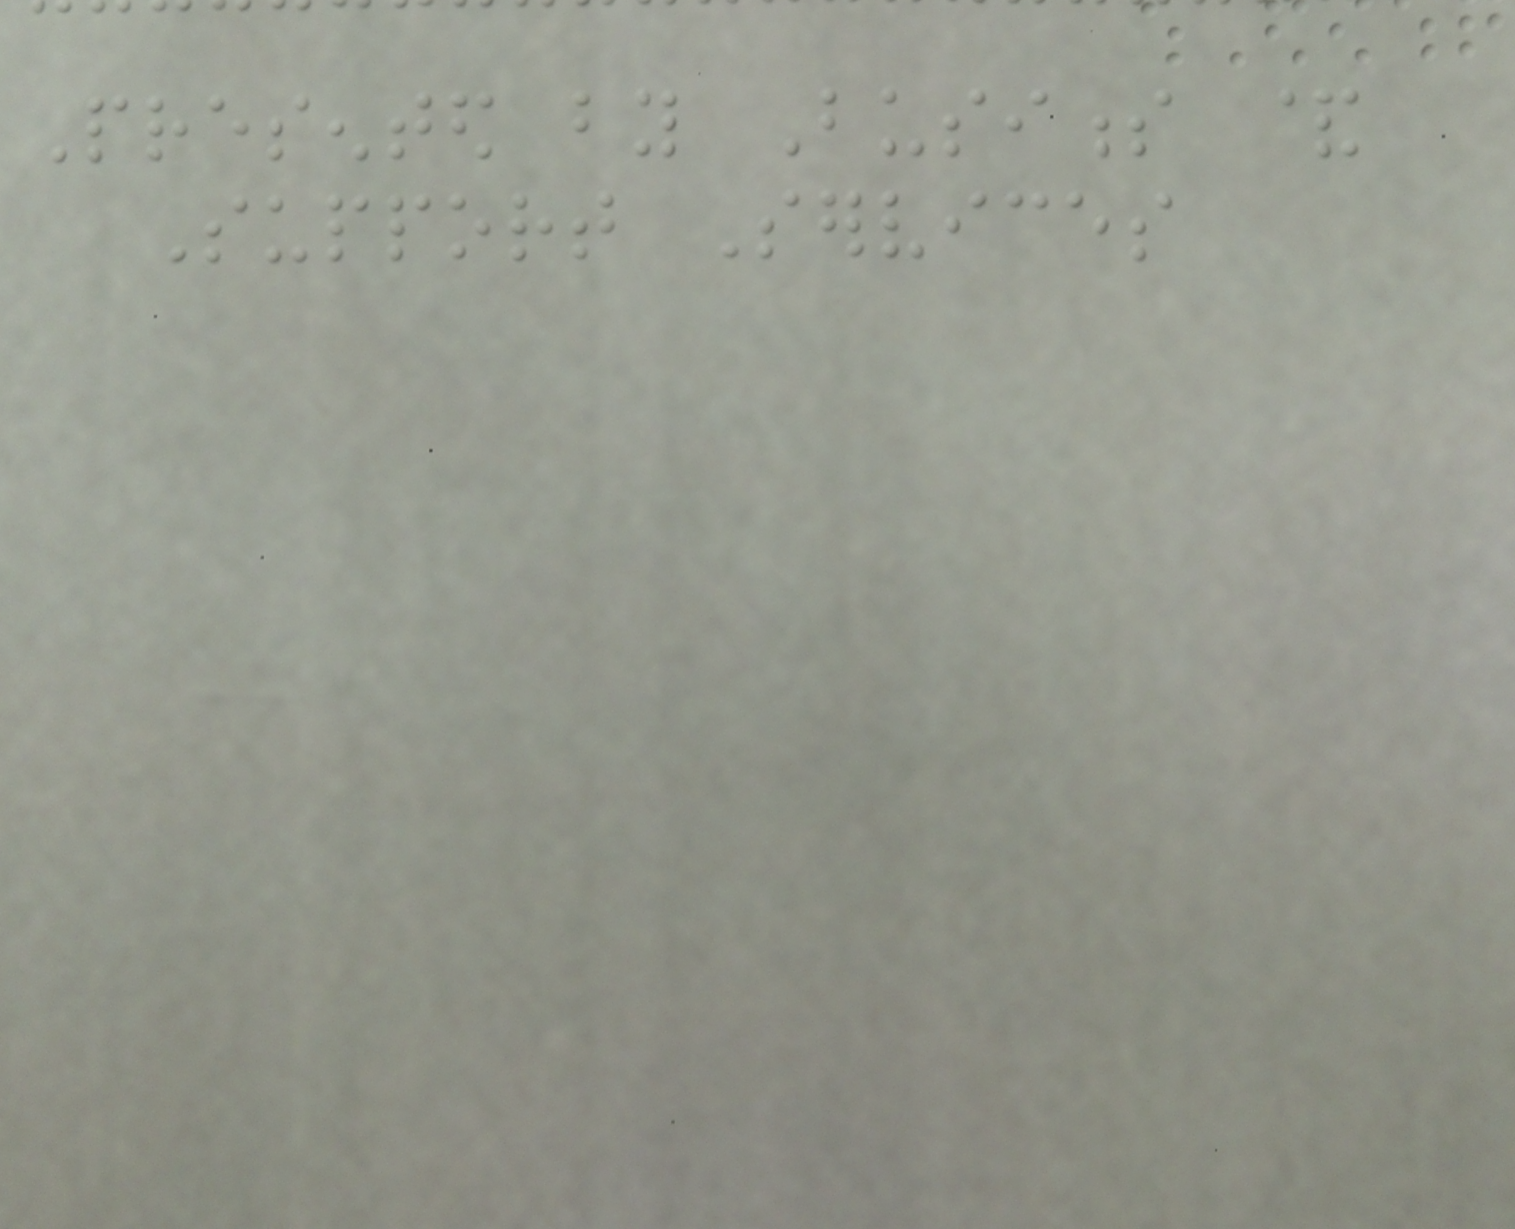Presented by Business &
Support Services
